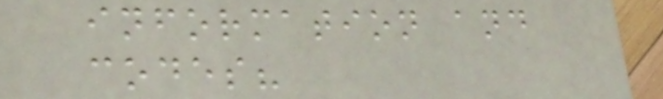information and
codes?
